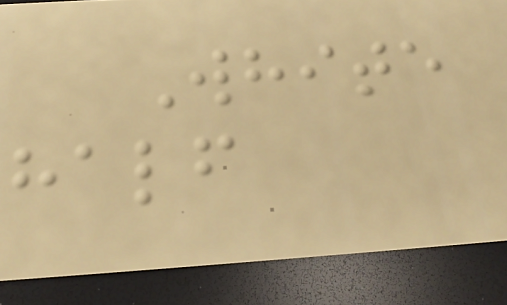White
half
